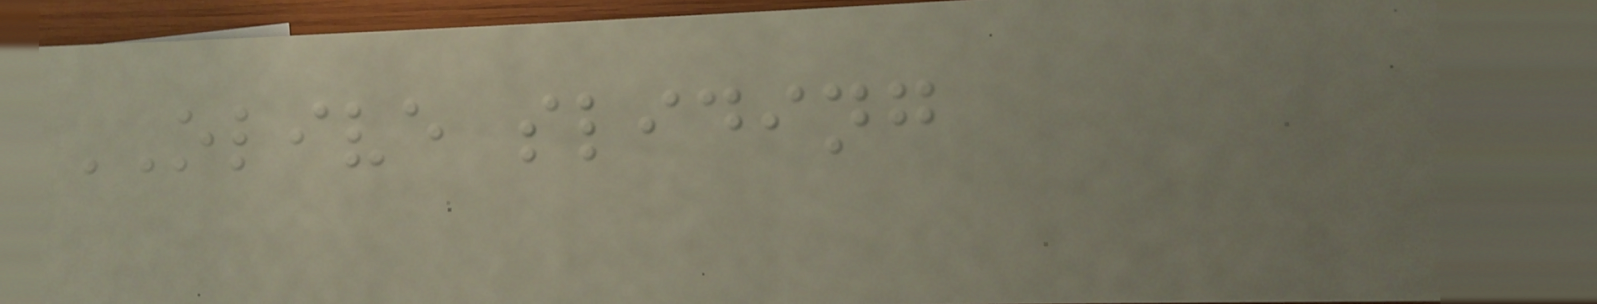OLIVE sliding
